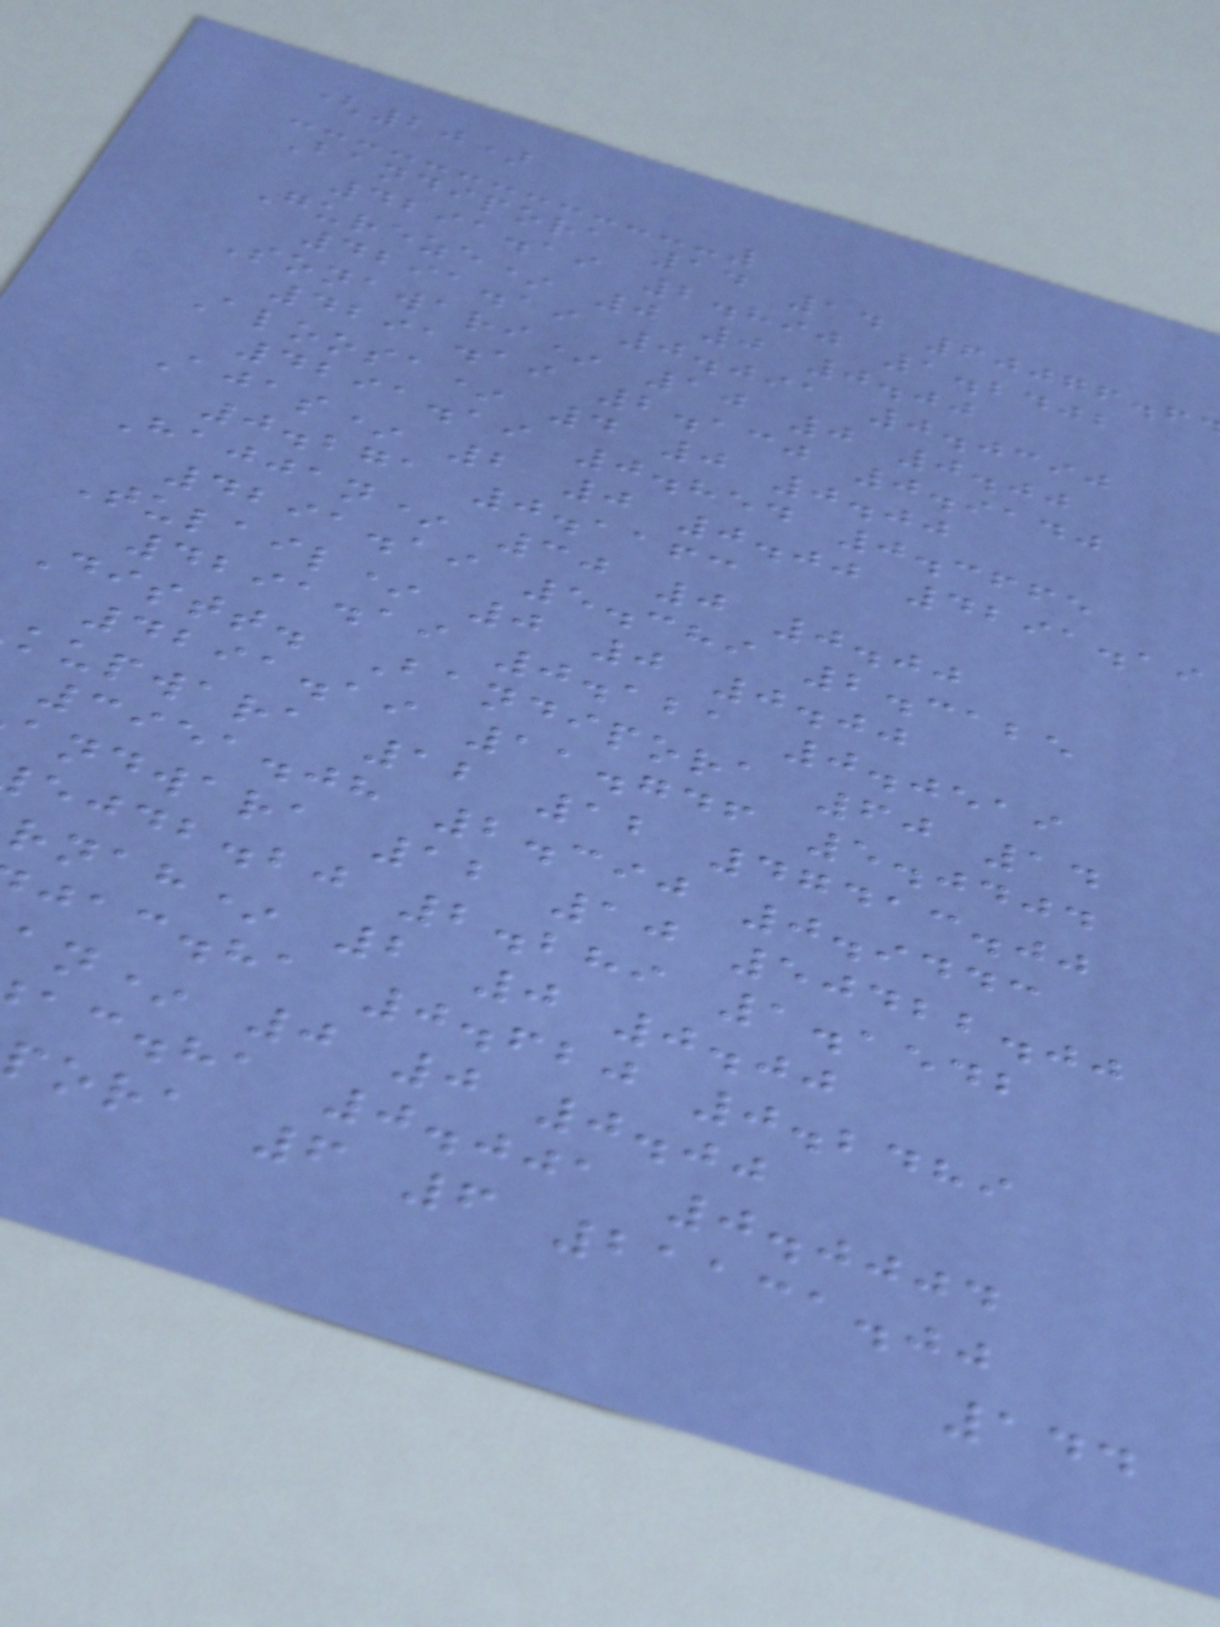(20)
Bandipora 14 14 60076.6
4291.19 2.890 1.2402
Gureze* 0 0 0.00
4291.19 0.091 0.0390
Sonawari* 10 0 0.00
4291.19 2.130 0.9140
Aloosa* 4 0 0.00
4291.19 0.854 0.3665
Ajas* 2 0 0.00 4291.19
0.271 0.1163
Hajjan* 30 0 0.00
4291.19 5.389 2.3125
Tulail* 0 0 0.00
4291.19 0.121 0.0519
Distt. Bandipora 60 14
4291.19 11.746 5.0404
kupwara 12 12 47413.00
3951.08 2.390 0.9443
andwara 12 10 50422.00
ejdb.bj 2.289 1.1542
rnah* 2 0 0.00
jac.ha 0.620 0.2489
an* 0 0 0.00
ac.ha 0.001 0.0004
pora 6 6 21131.00
144
